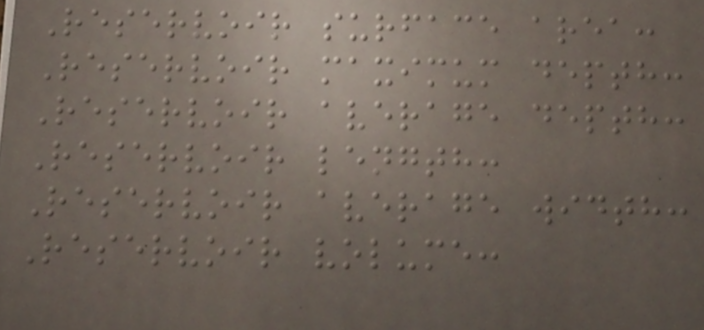Reservoir surface area:
Reservoir maximum depth:
Reservoir average depth:
Reservoir length:
Reservoir average width:
Reservoir volume:
